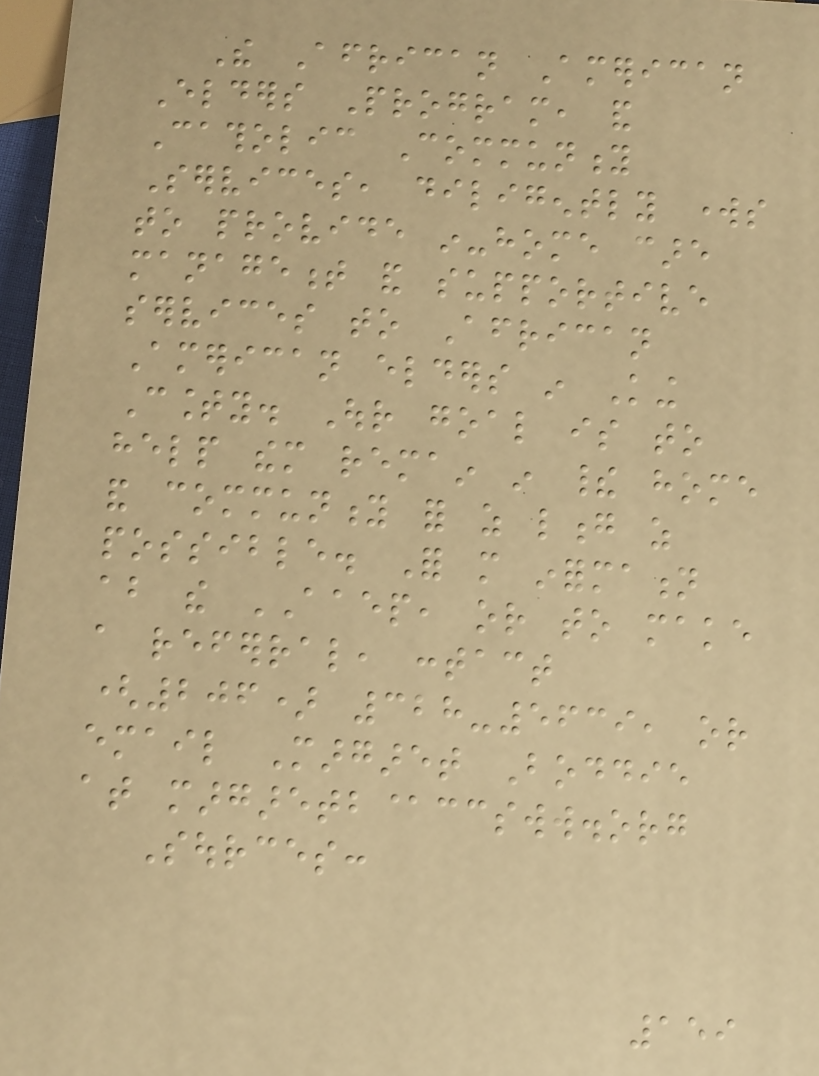The African American
Elders Program, and
Catholic Community
Services, diligently works
to provide in-home care
management and supportive
services to African
American elders in King
County. Our goal is to
help them remain in their home
and community for as long as
possible. For more information
about the AAEP, or to make
a referral, contact
(206) 328-5639, or
email Margaret Boddie
at margaretb@ccsww.org
Sources:
159
